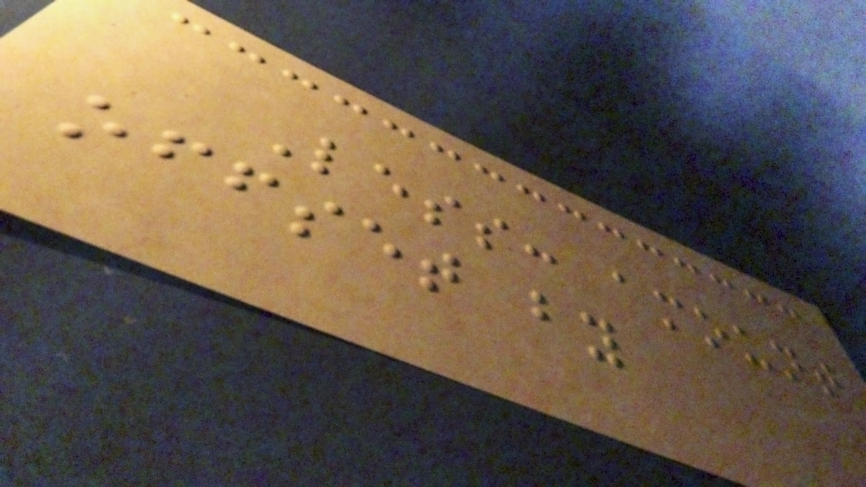Less: amount
offset by
